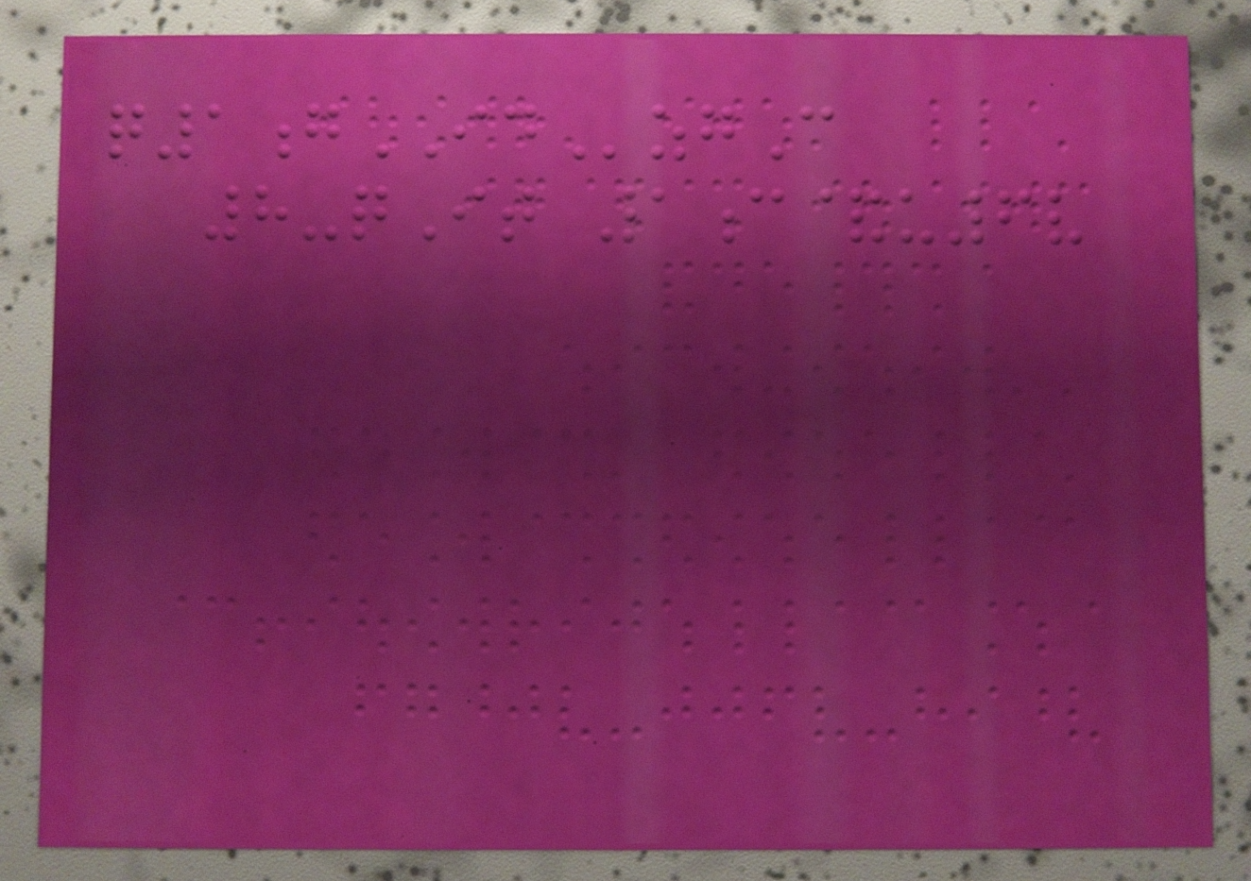q1gIDzgC
8-qIt 1c&u6v
